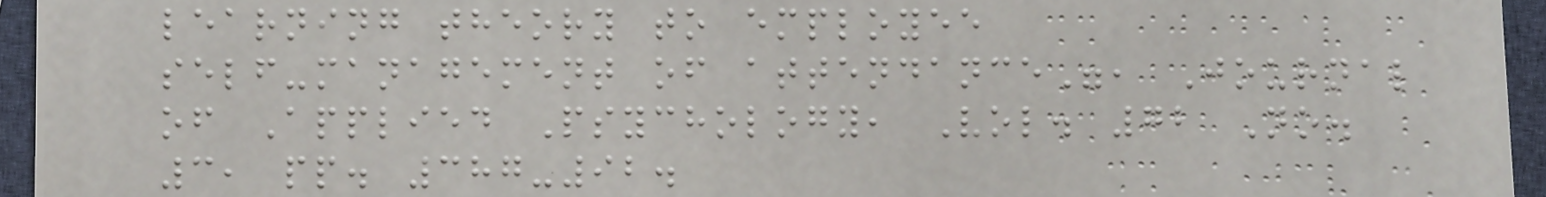learning theory to employee
self-management of attendance", Journal
of Applied Psychology, Vol. 72 No.
3, pp. 387-92.
